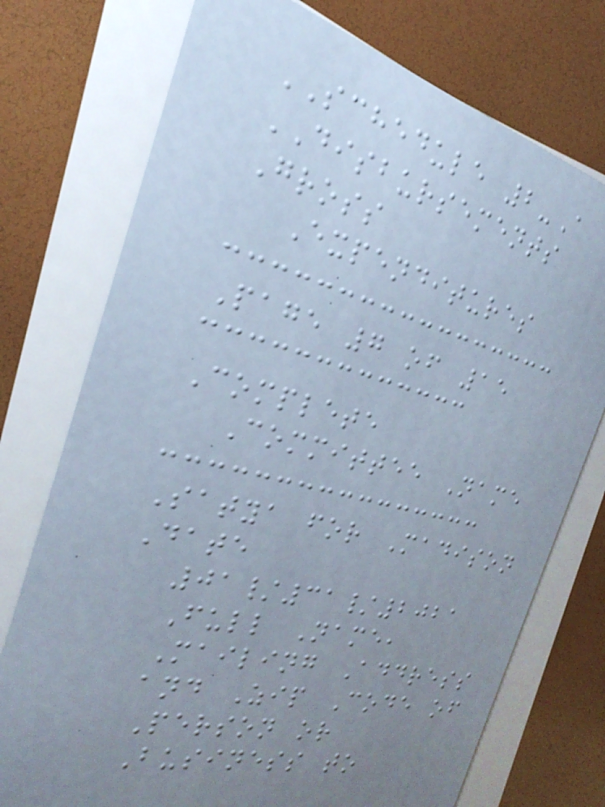SCHEDULE 2-A
DISBURSEMENTS
Gross
Expenditures
Page 7 of 15
Complete
Committee Name
Satya for Madison
Date
01/31/2021
Full Name,
Mailing Address
and Zip Code of
Person or
Business to
